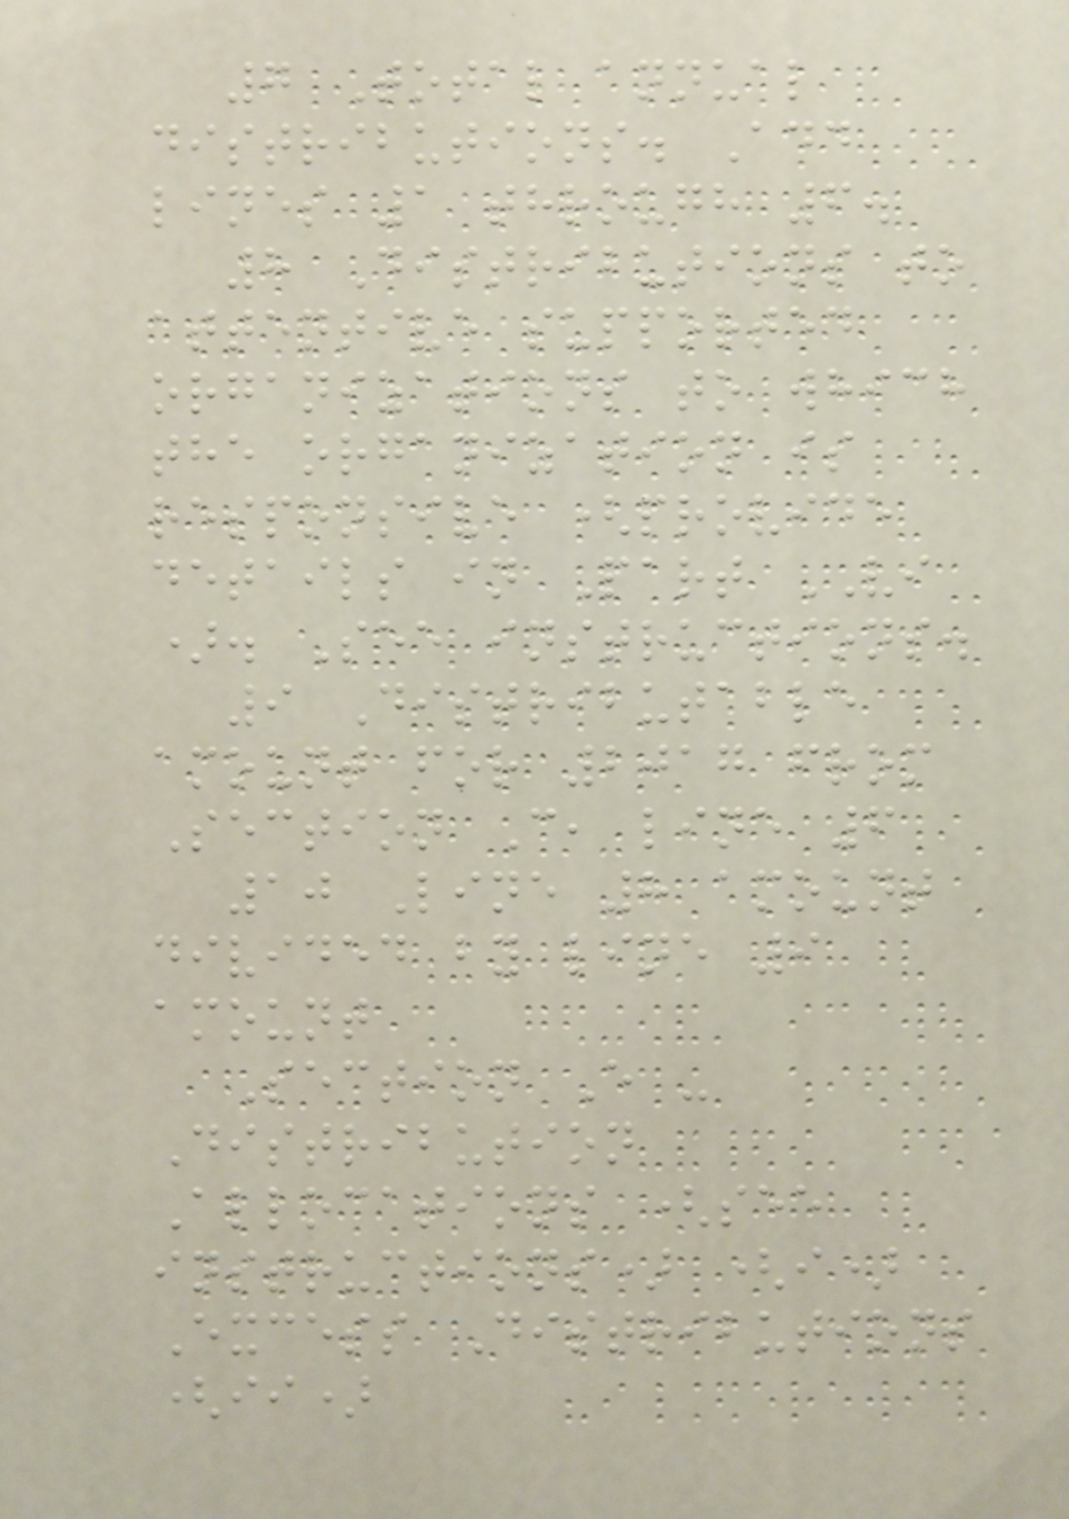7 Total annual
distributions. Add
lines 1 through 6.
8 Distributions to
attentive supported
organizations to which
the organization is
responsive (provide
details in Part VI
). See instructions.
9 Distributable
amount for 2017 from
Section C, line 6
10 Line 8 amount
divided by line 9
amount
Section E -
Distribution
Allocations (see
instructions) (i)
Excess Distributions
(ii)
